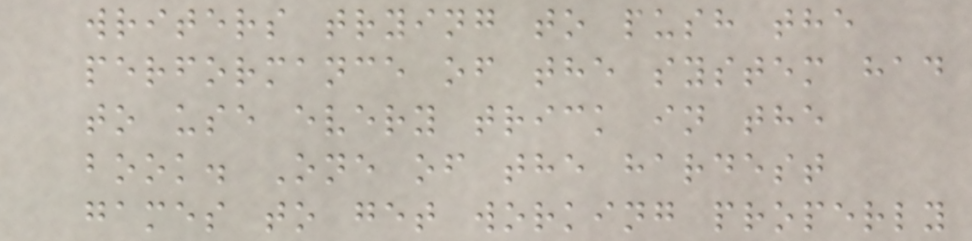writers trying to push the
performance of the system had
to use every trick in the
book. One of the hardest
games to get working properly
